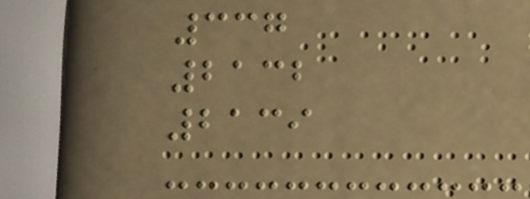337
2132
2139
